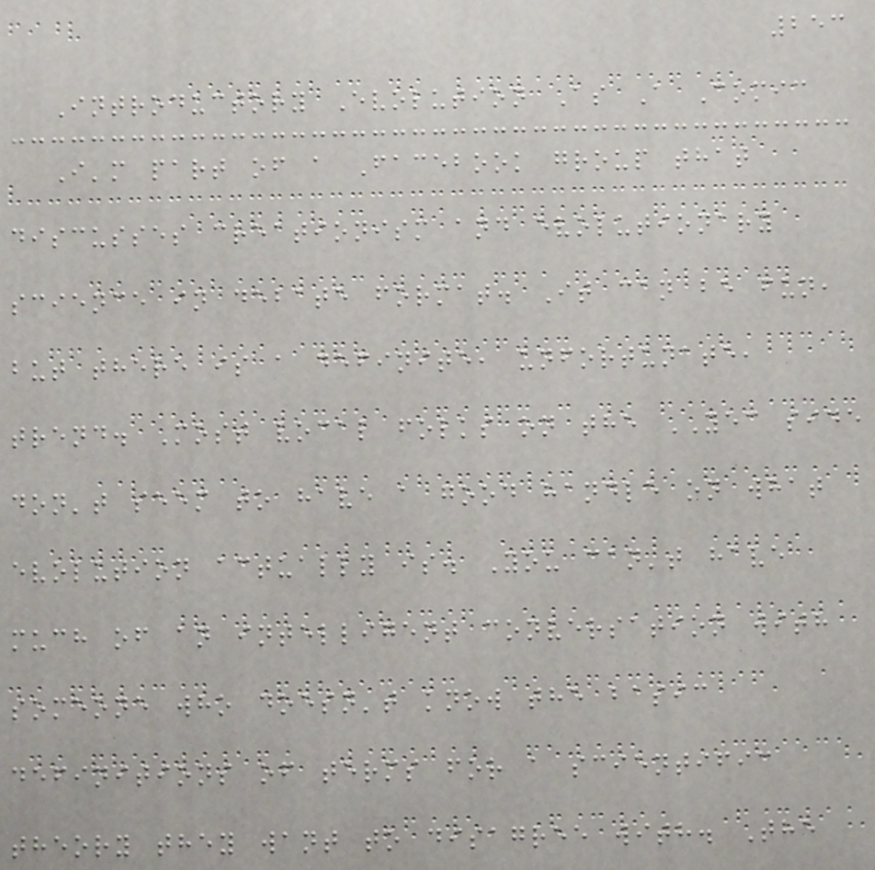253
Introductory Evolution As A Comic
I'm part of a Facebook group that
discusses creationism and evolutionary
science in debate format. It can be fun,
but there is a definite, unfortunate,
trend. Most vocal folks on the YEC side
don't seem to have a good handle on what
evolution actually is. You can't have
much of an intelligent conversation with
someone who doesn't know the basic
definitions of terms for a scientific
theory they want to disagree with. The
